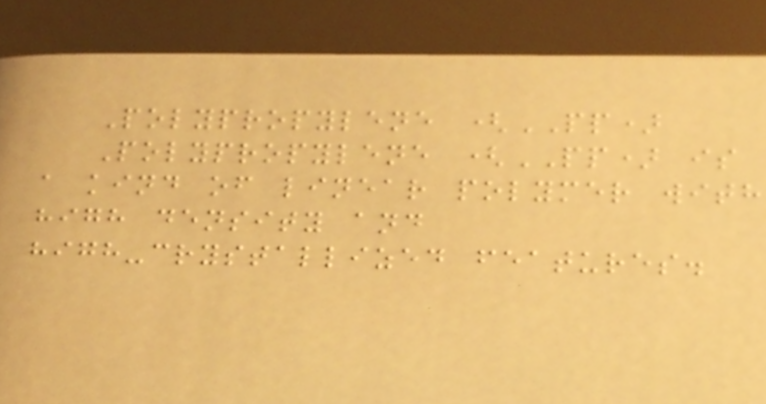Polypropylene (PP)
Polypropylene (PP) is
a kind of linear polymer with
high density and
high-crystallized features.
